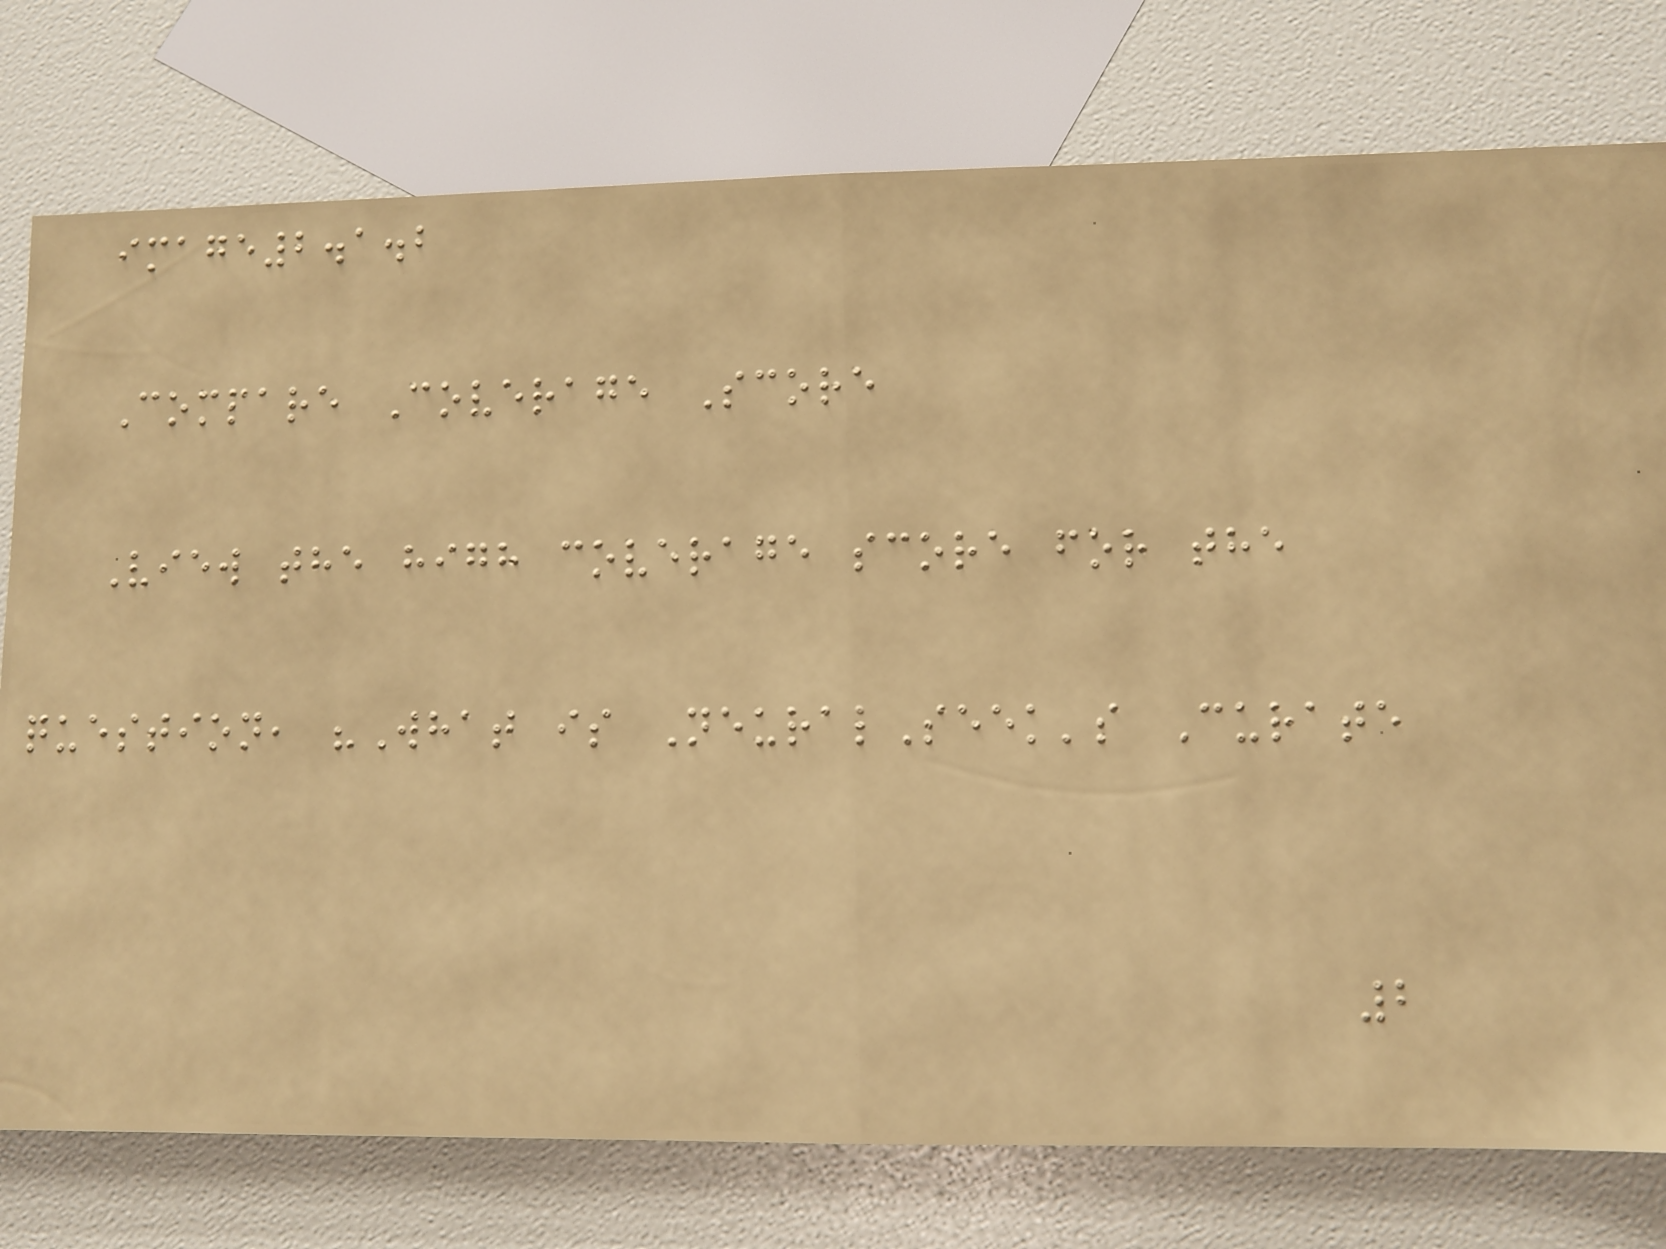image2.1.2
Compare Coverage Score
View the high coverage score for the
question, "What is NeuralSeek's Curate
2
